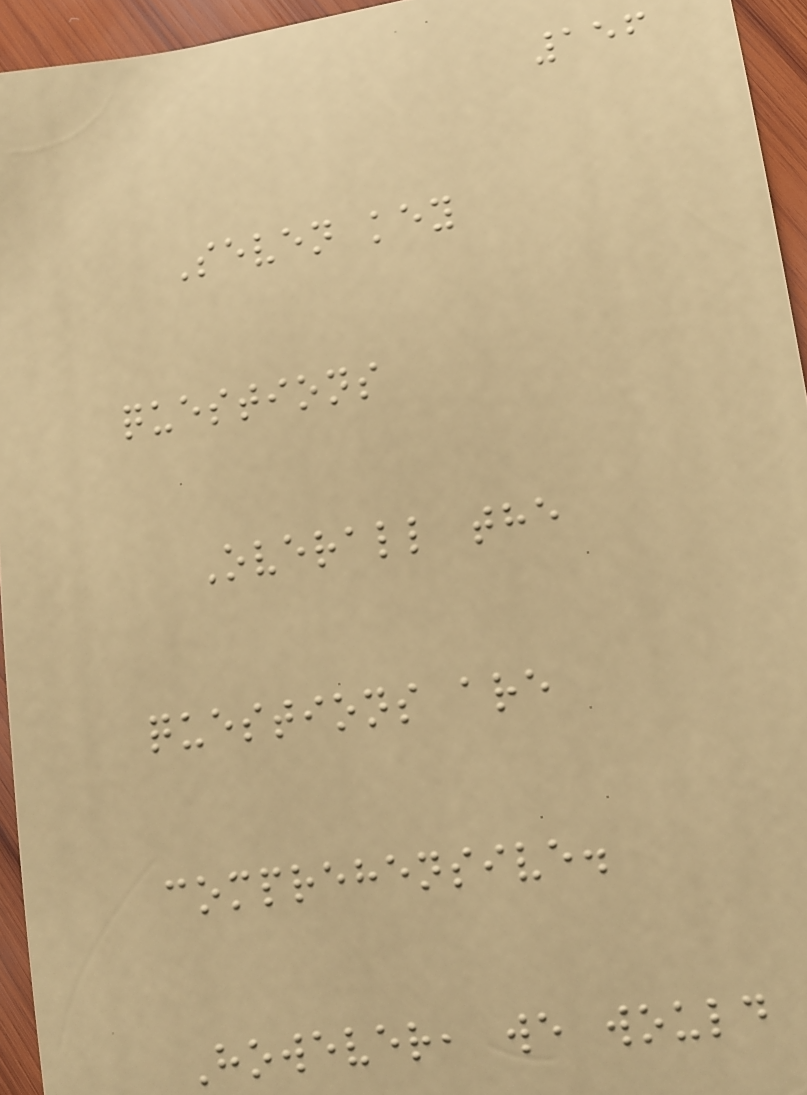156
Seven key
questions
Overall the
questions are
comprehensive.
However, we would
